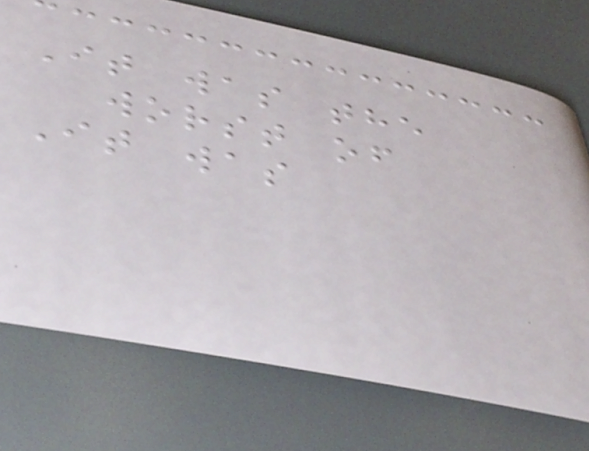It was the
worst of
It was
